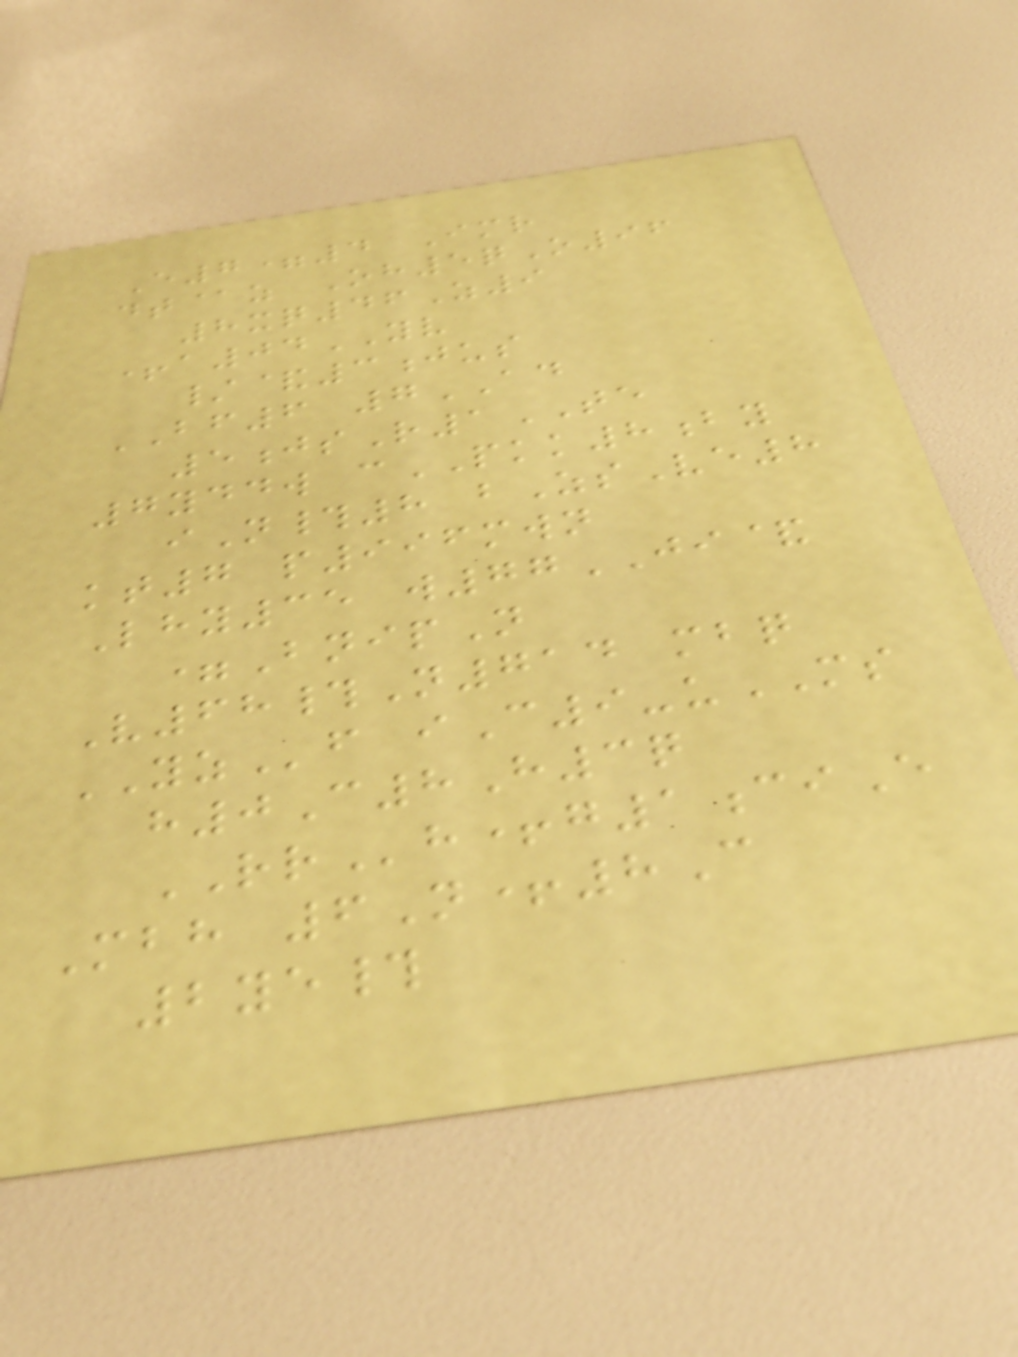E7=4 Imr
dt@z Oh5qO96
8xq46Z9
+a04YV
/&3jus
BF6 7AD
5jsR1TE
7yddw cPKK8by
iN#8 bZsVe8
kt7 p996mwn
Lhy35 w77JI&
=BnipN
V68#N714 mbq
YZf iC9-uMS
h0C8H3q
RRh+g1ciE
Mbh 6N+8C
2ye#
